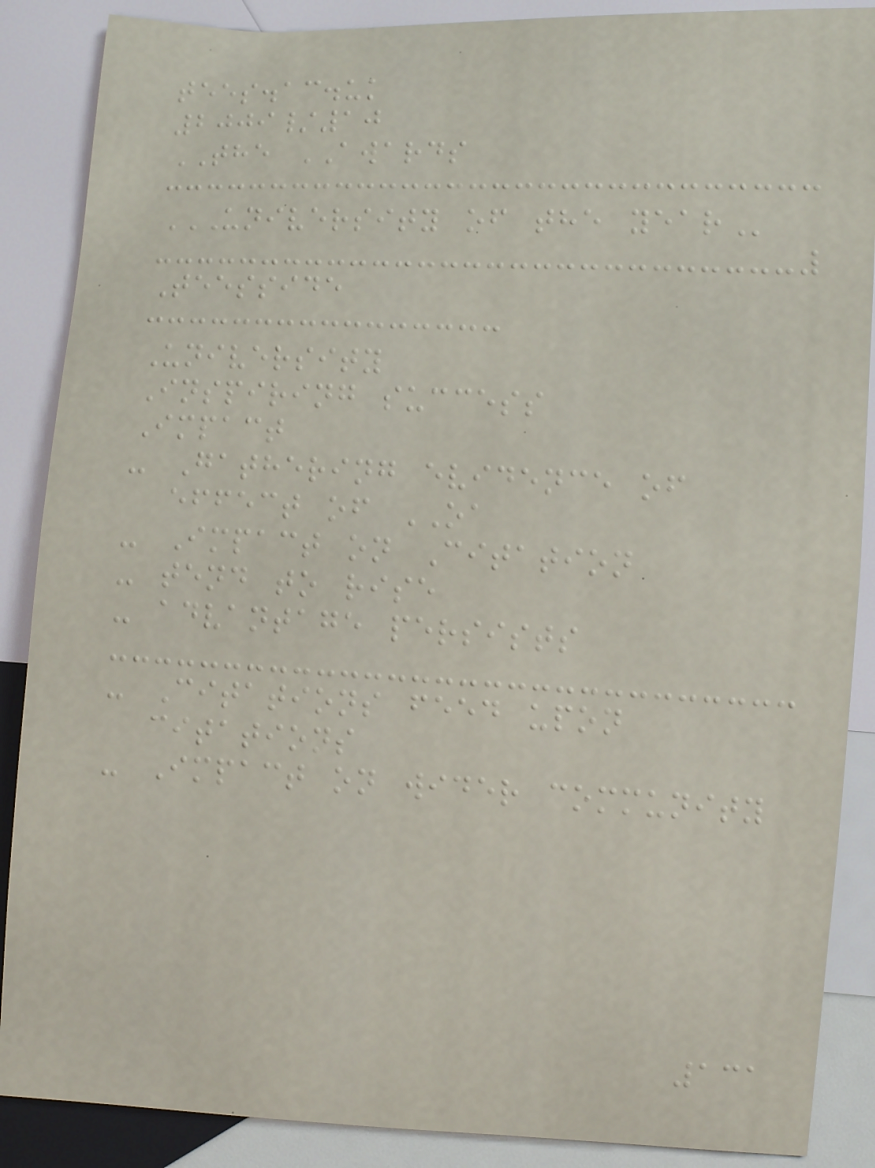tees.ac.uk
2009/10
THE AWARDS
UNIVERSITY OF THE YEAR
Teesside
University
Inspiring success
Impact
- Gathering evidence of
effect of OA
- Impact on Citation
- tend to rise
- advantage persists
- Citations feed upon
citations
- Impact on wider community
131
